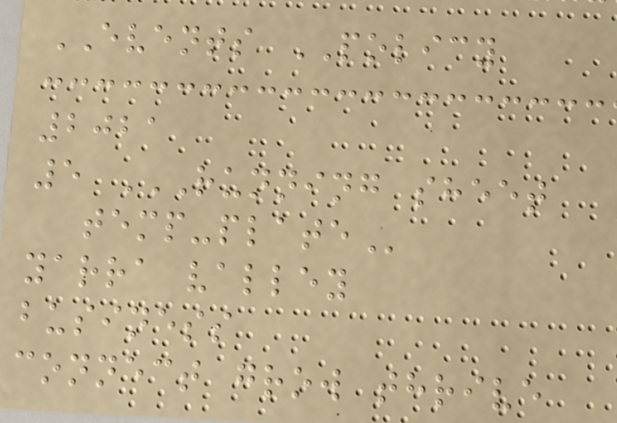EVENTS POLICY
2021
5 RUNNING SHEET
TEMP-PLATE
yarra valley
business
connect grow thrive
